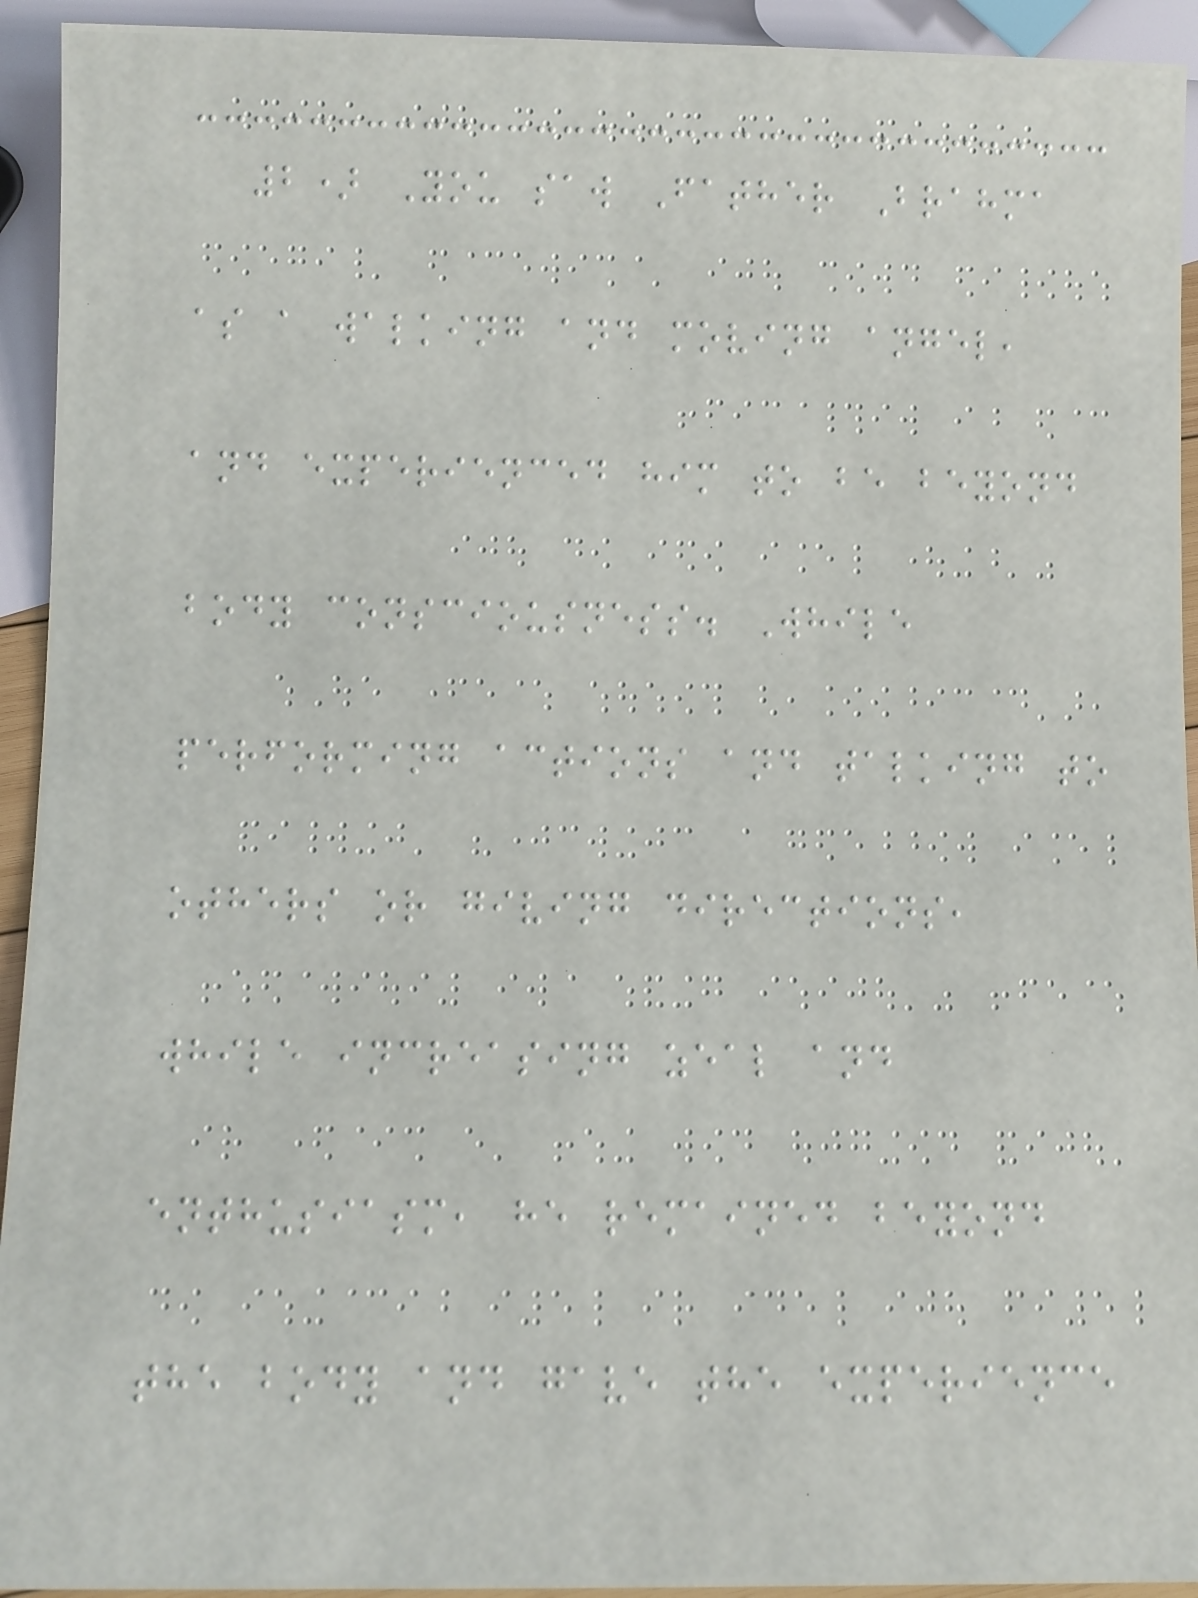2) You saw Father Brahma
as a walking and moving angel,
and experienced him to be beyond
body consciousness. While
performing actions and talking to
others or giving directions,
while increasing zeal and
enthusiasm, he remained beyond
the body and gave the experience
